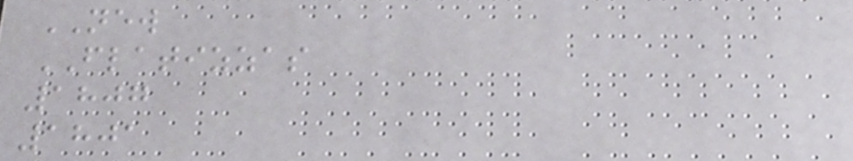NEW
FLATIZZAS
1807
1801
